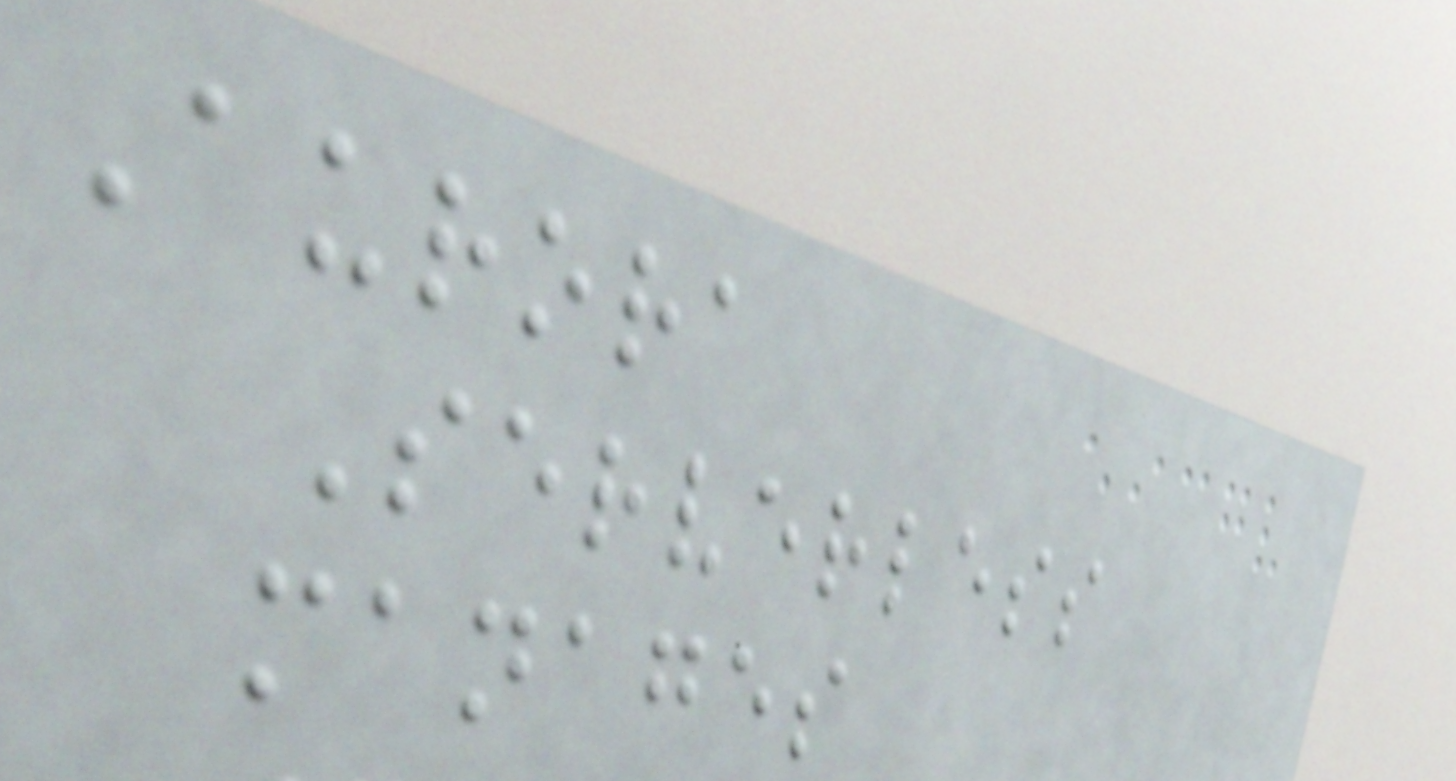Aurora
Serverless
manages
